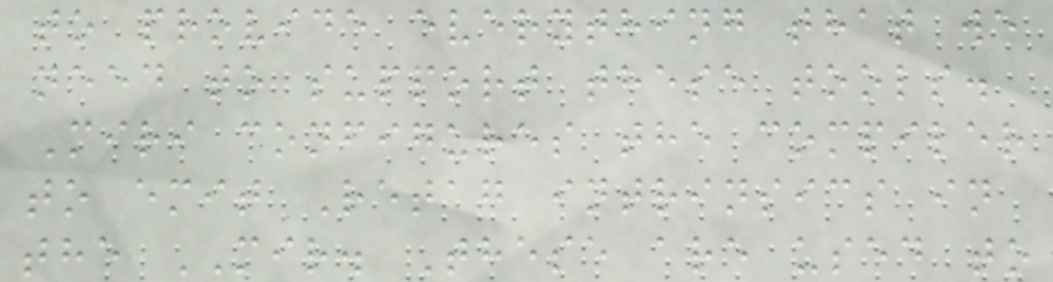to provide everything that we
need to support these tools.
Miri configures the compiler
to emit Retag intrinsics in
the MIR. These are used to
